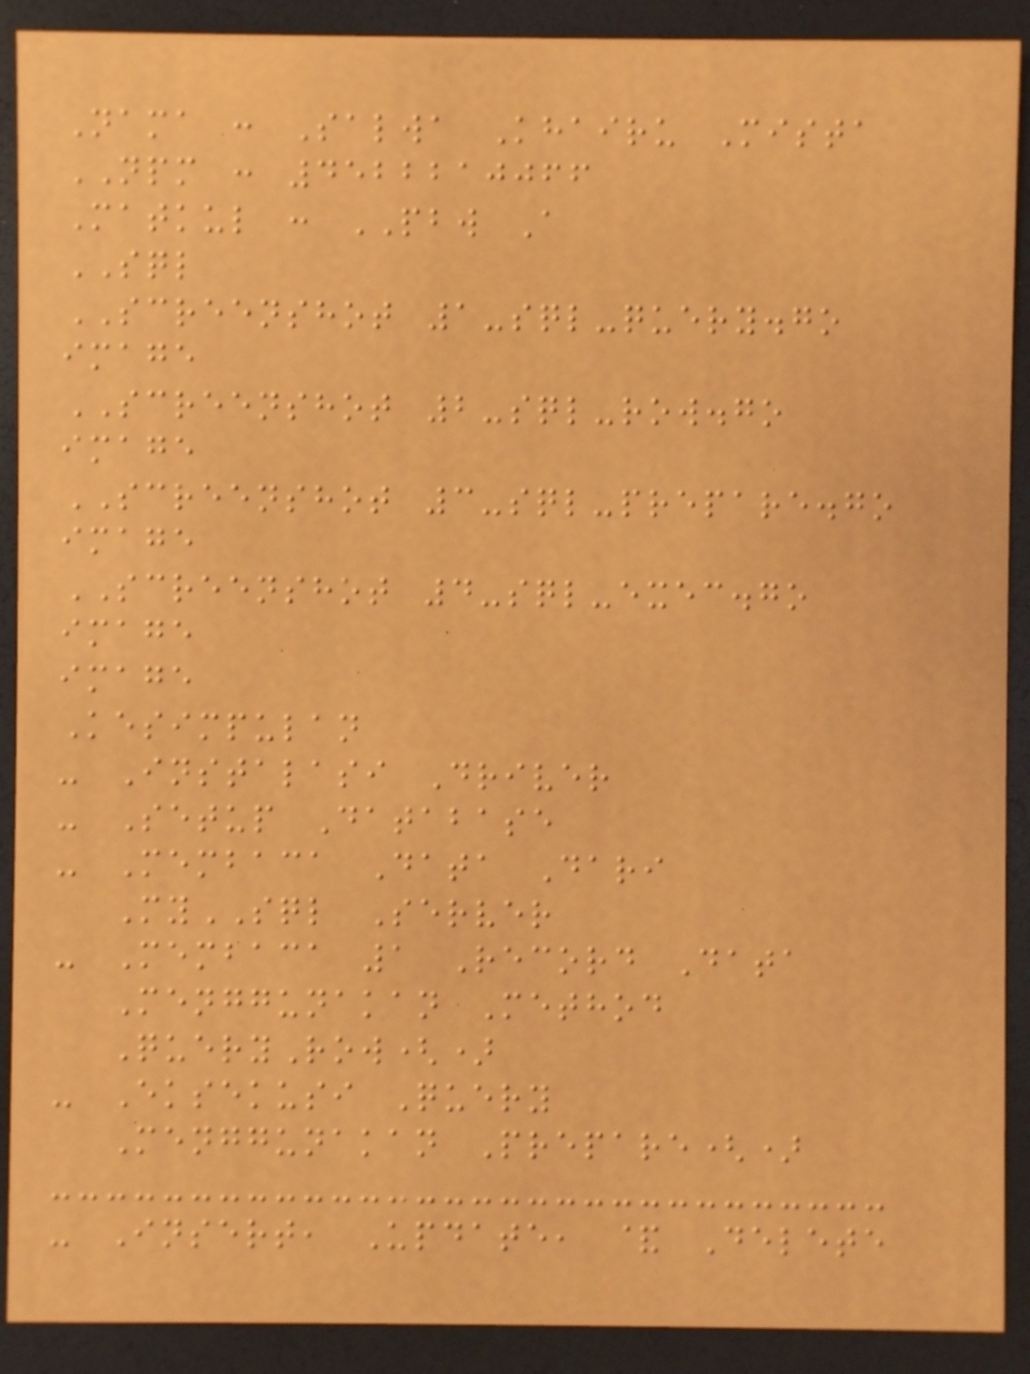Nama : Salwa Khairu Mista
NPM : 4522210066
Matkul : PBW A
SQL
SCREENSHOT 1-sql-query.go
image
SCREENSHOT 2-sql-row.go
image
SCREENSHOT 3-sql-prepare.go
image
SCREENSHOT 4-sql-exec.go
image
image
Kesimpulan
- Instalasi Driver
- Setup Database
- Membaca Data Dari
MySQL Server
- Membaca 1 Record Data
Menggunakan Method
QueryRow()
- Eksekusi Query
Menggunakan Prepare()
- Insert, Update, & Delete
